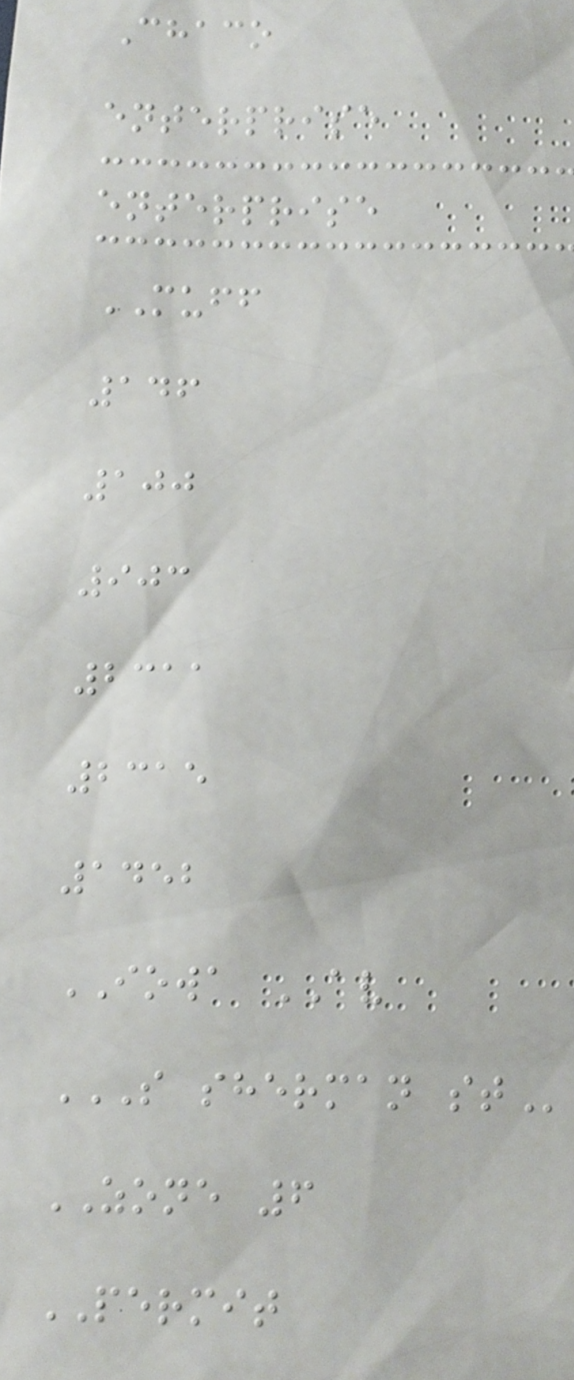Chaco
enterprise
enterprise
MUFF
146
100
903
2311
2315
1452
IOWA AV
S SHERMAN ST
ZONE 6
PERMIT
